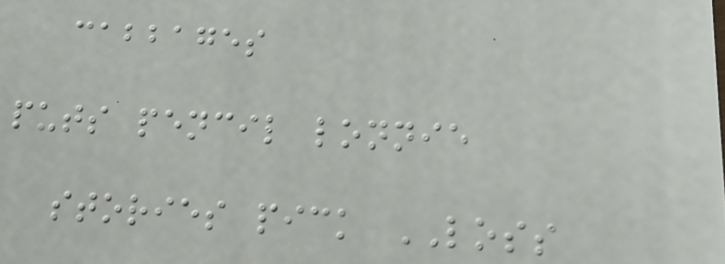cabbages
puts pencil lonnie
stories pick LOSS
